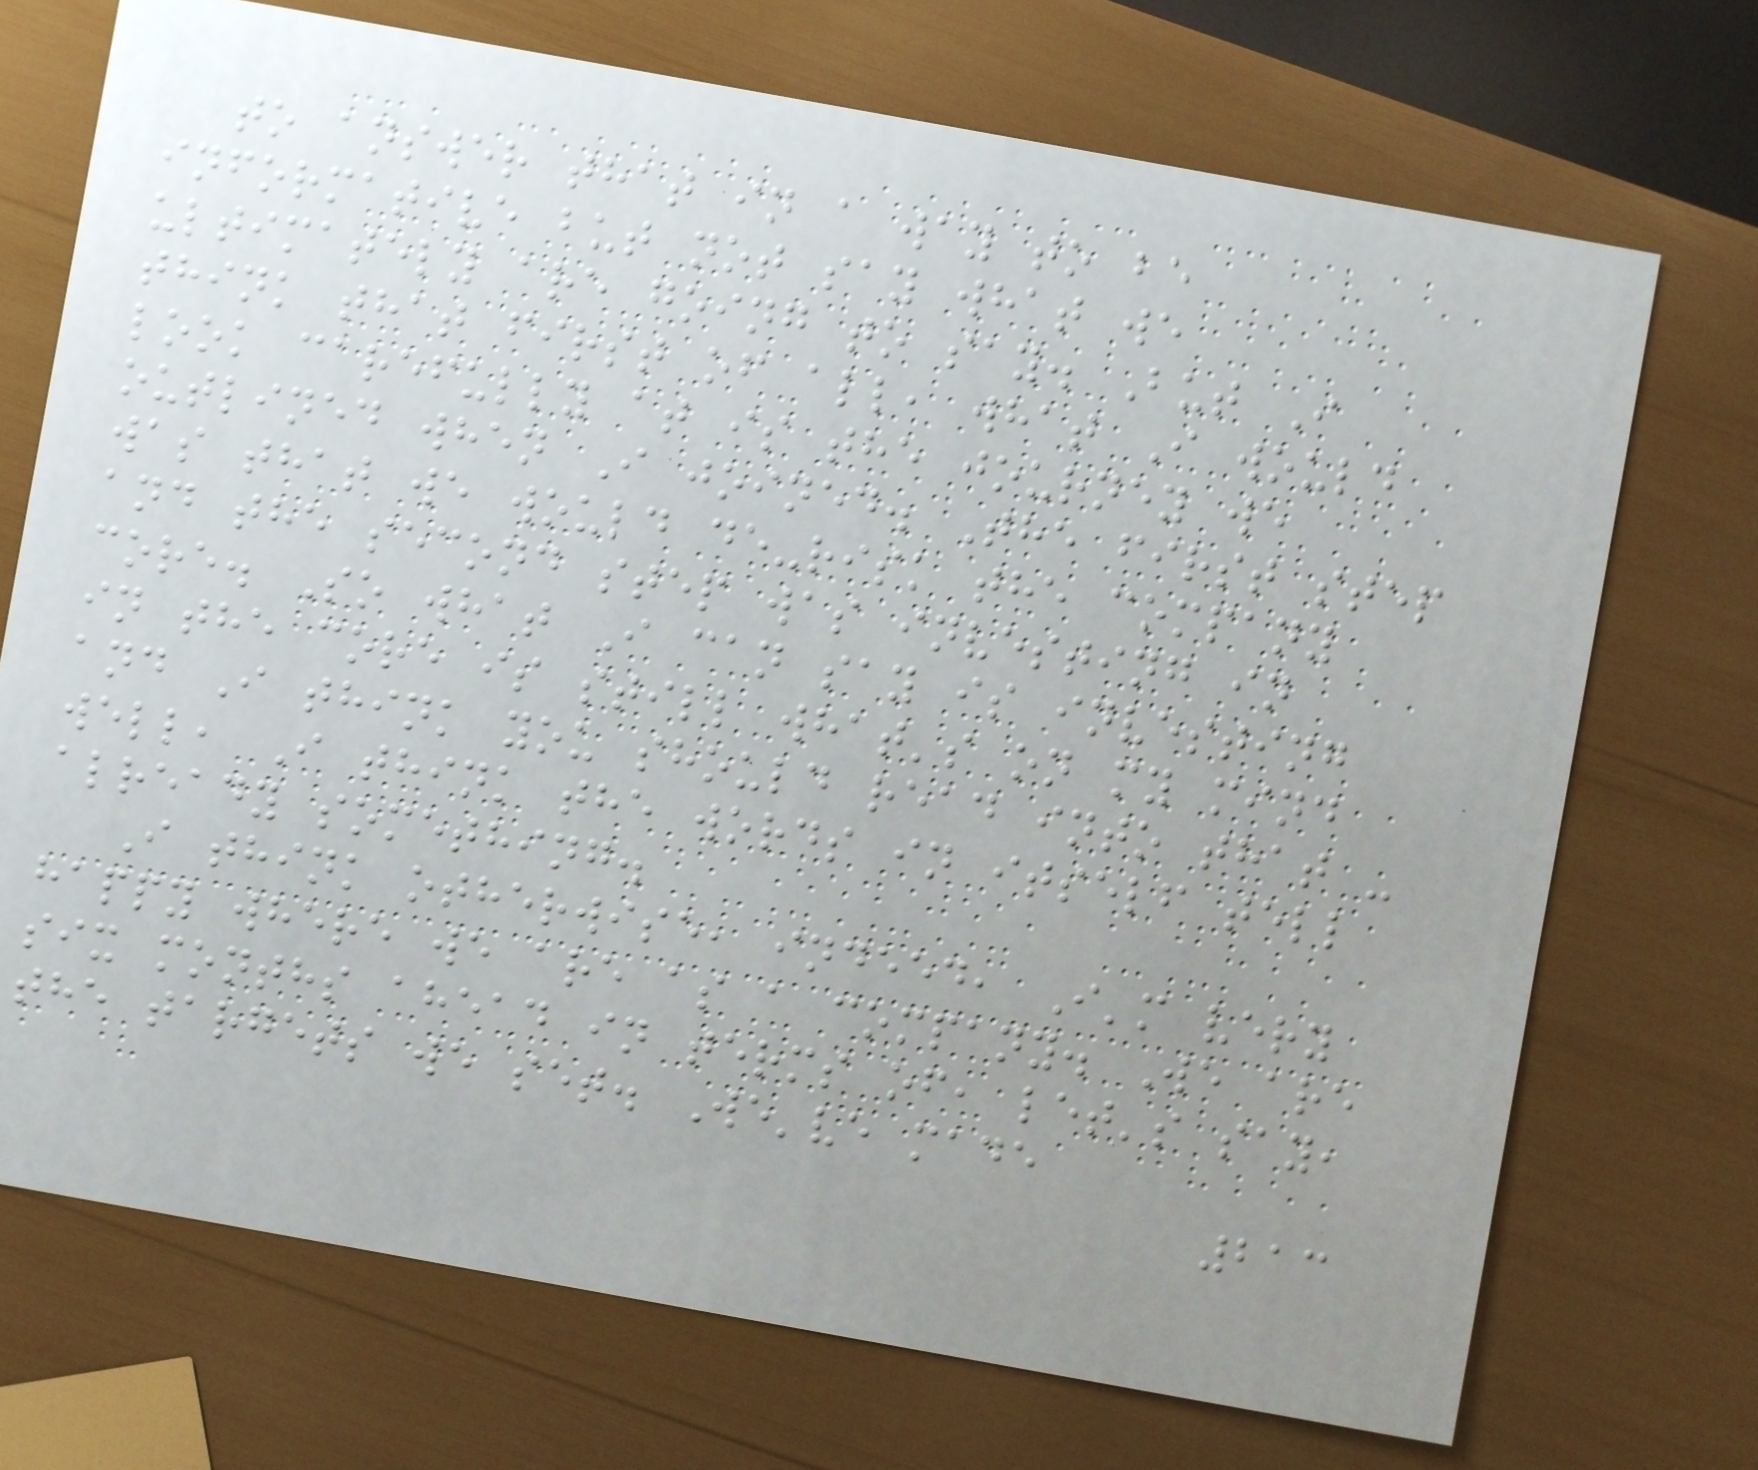to answer that in a way to be
informative but not say what we
ultimately are going to say. But I
think that first of all, what I would
look carefully at is the journey we
outlined when I joined. The first step
was that we would de-risk the company
and the second step was investing in
core. So what I can say is investing
in the core is still what's on my mind
and I think you should read into that -
well, I think the words in itself tell
already something.
I think otherwise, indeed, I'm very
happy where we are as a company. We are
six months ahead in terms of, let's say,
the targets we set. We've made
213
